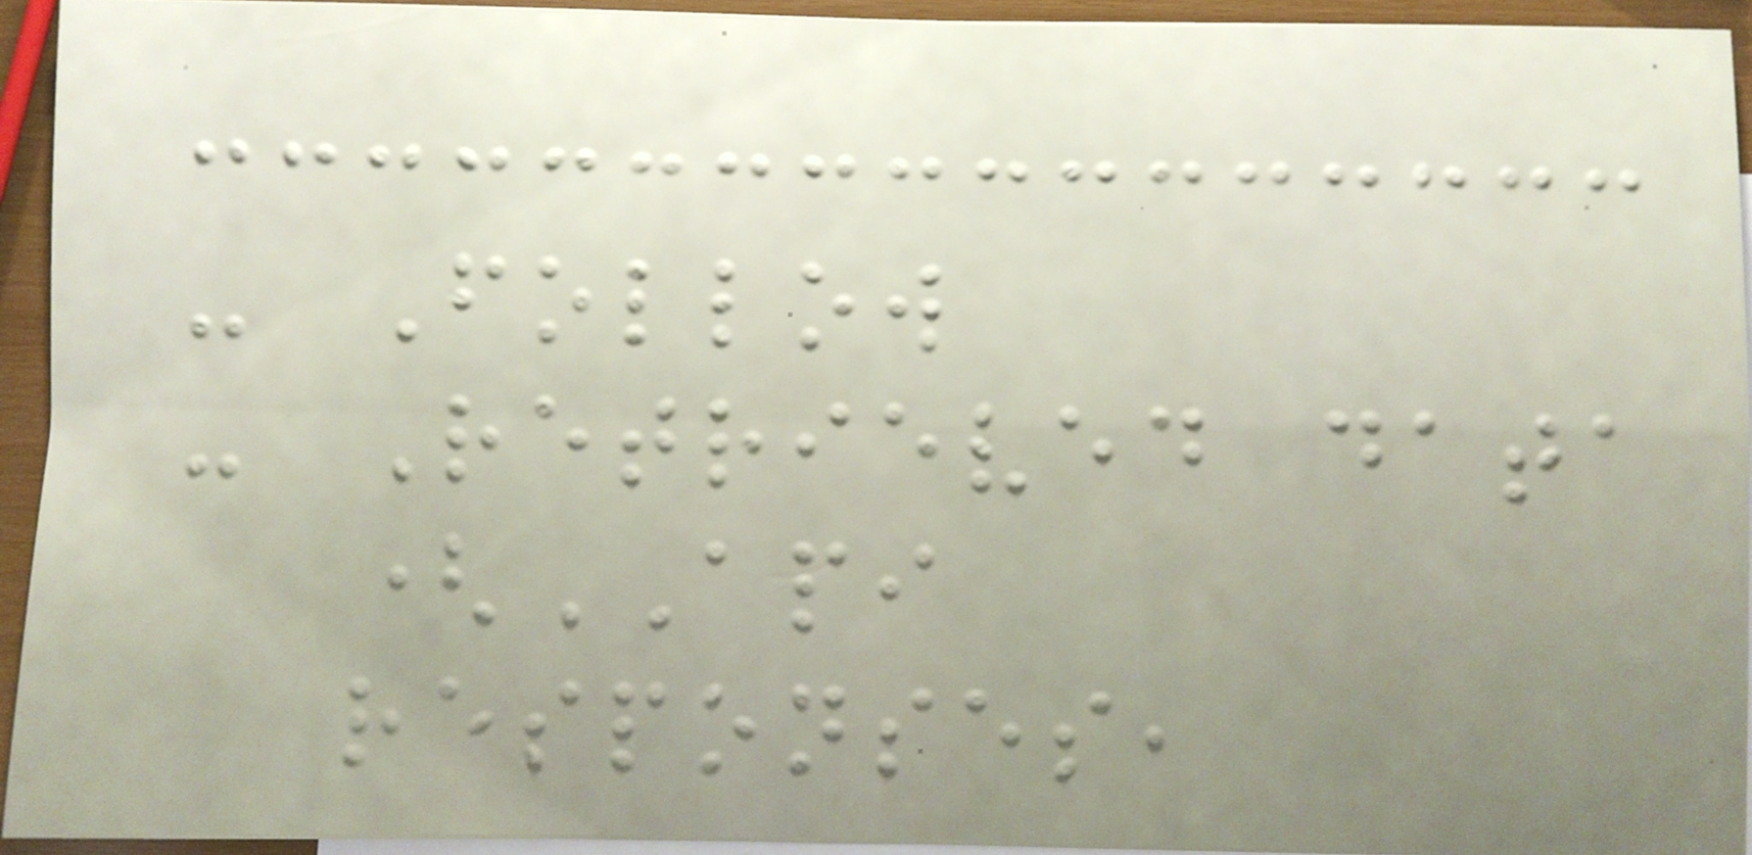- Follow
- Retrieved data
(API
responses,
